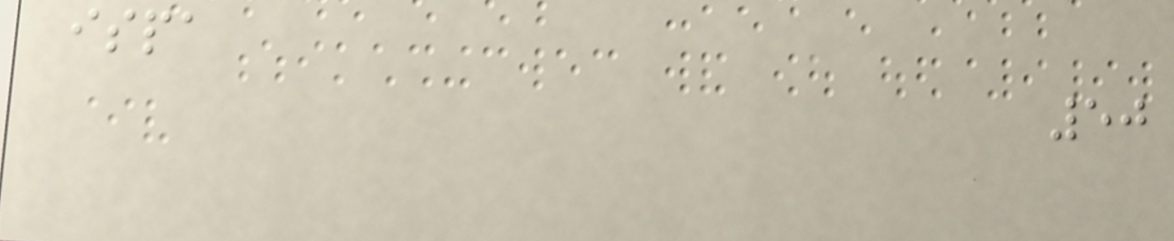ispa
50
